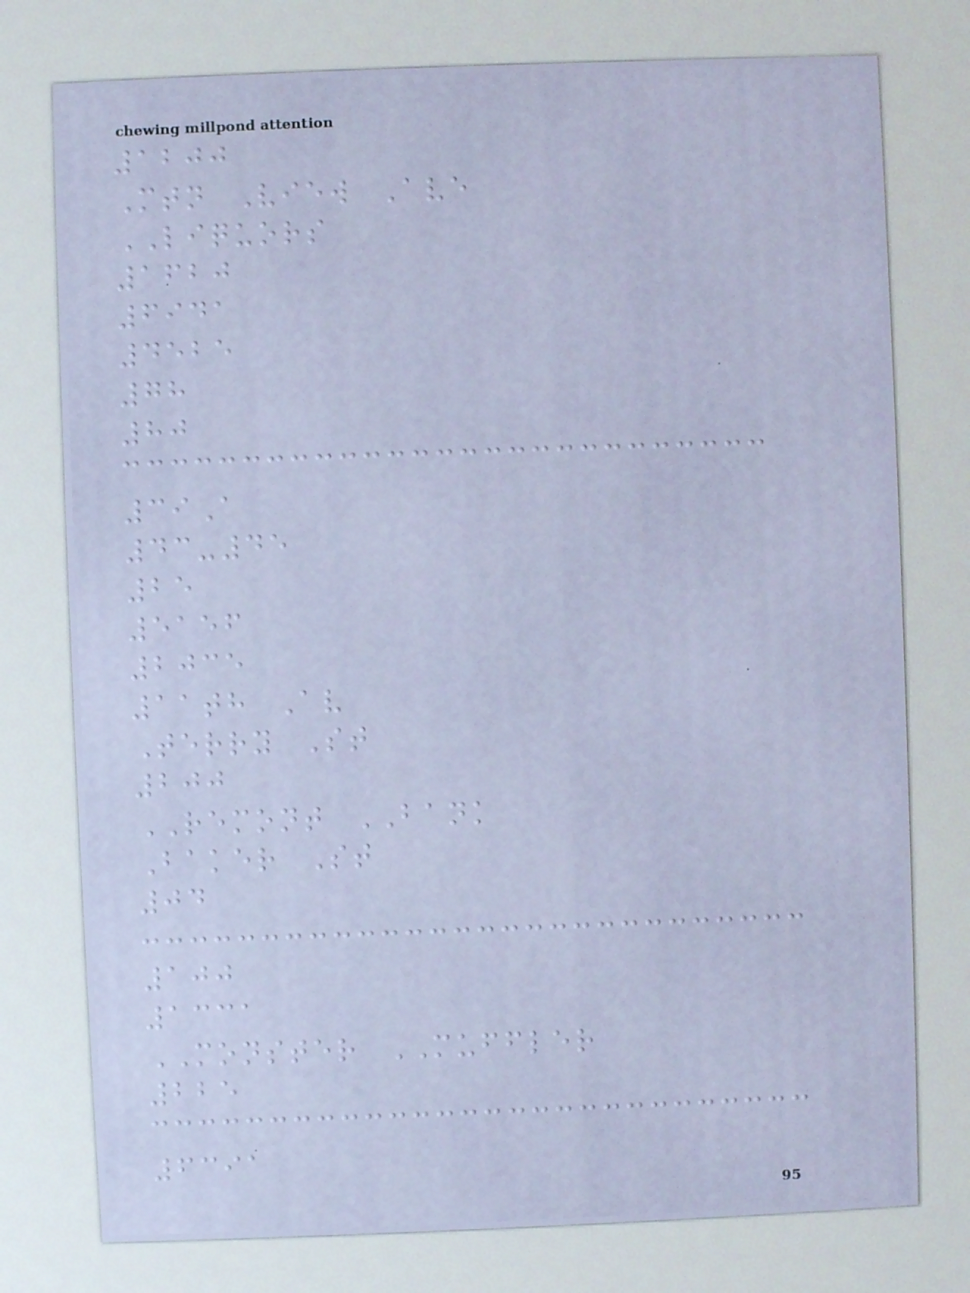1200
Mtn View Ave
LIQUORS
1620
6941
4525
78
80
39A
43-45
25
5156
2035
11th Av
Terry St
200
REMONT BANK
Baker St
04
100
1331
MONSTER MUFFLER
225
6391
